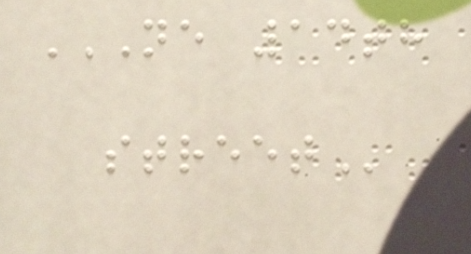NE 14TH
STREET
